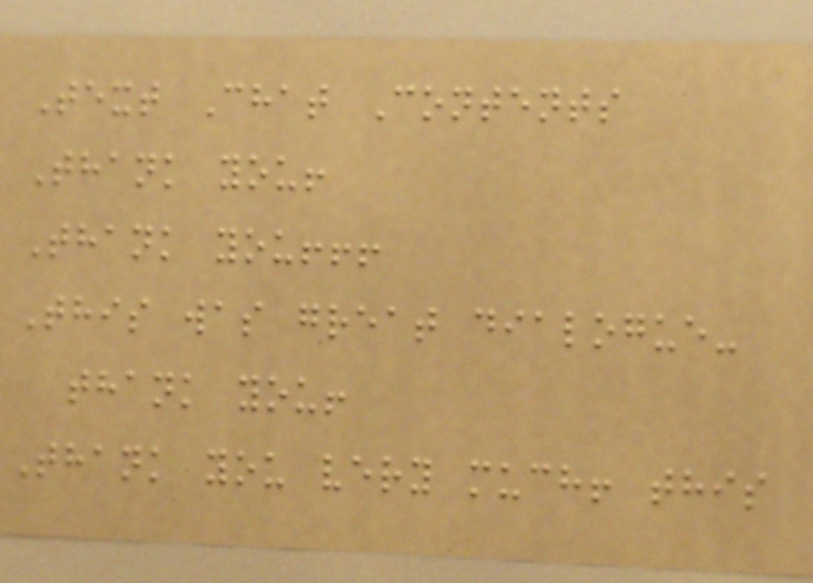Text Chat Contents
Thank you!
Thank you!!!
This was great dialogue-
thank you!
Thank you very much! this
